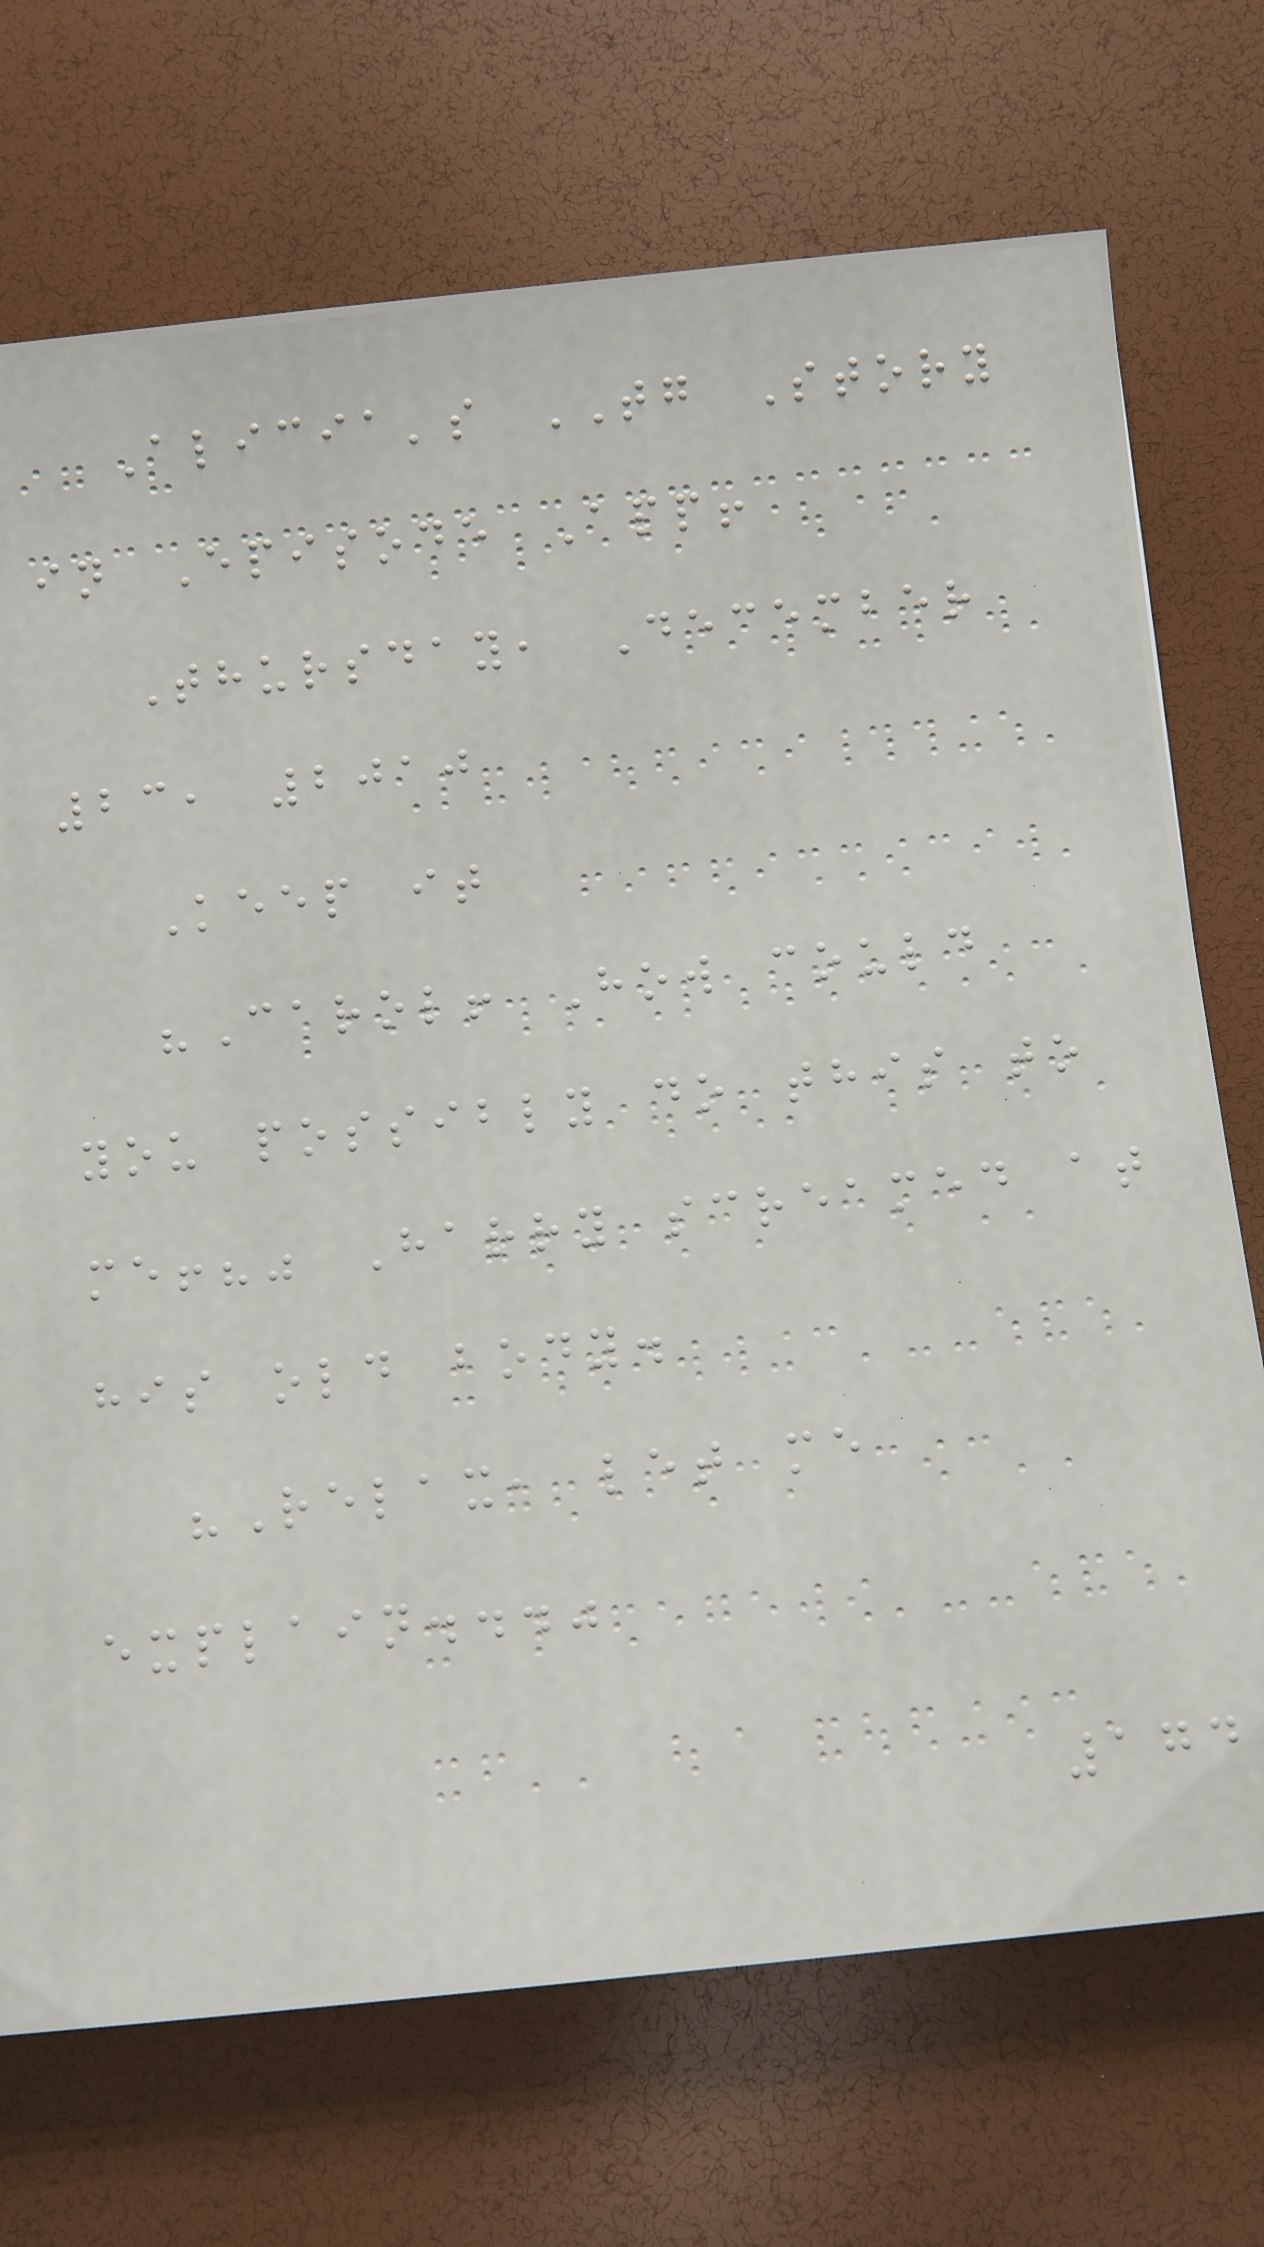Alicia's TG Story
in Episode App!
Thursday, December
23, 2010
Keep it
"Carol! How could
you possibly do this to
me!?" Harry screamed at
his old body.
"Relax, let me
explain..."
174
